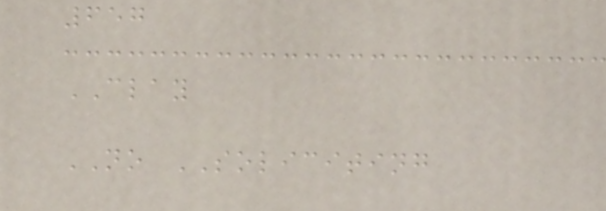657
CLAY
NO SOLICITING
